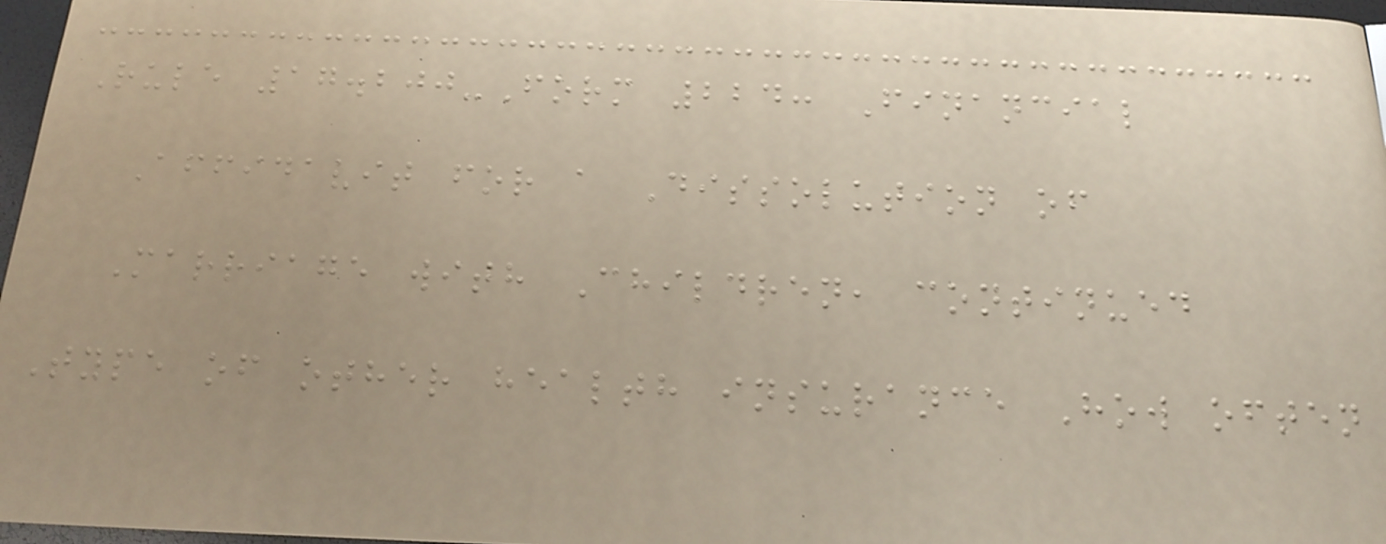Rule 17.200-Form 224: Financial
Affidavit for a Dissolution of
Marriage with Children, continued
Type of other health insurance How often
